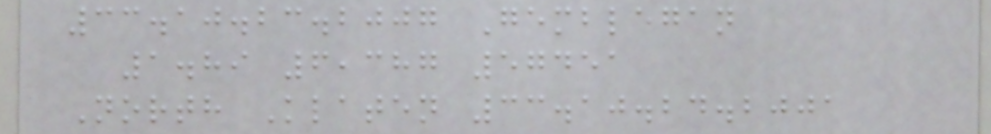33.10.23.2007 Gemblegan
1.89 6,387 57451
North Klaten 33.10.24.2001
